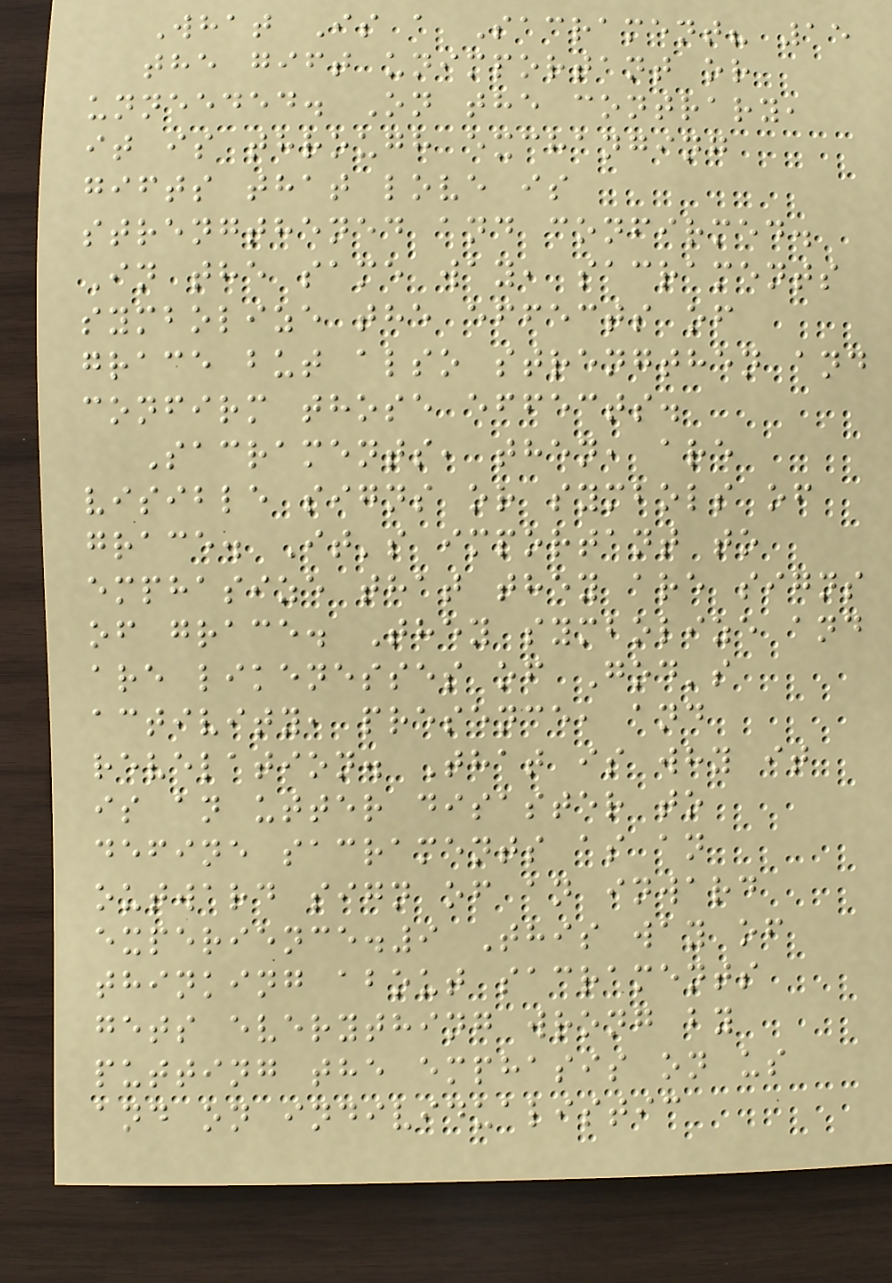What Is a Sacrament? 15
the gift unimportant or
unneeded. On the contrary,
it is through exchanging
gifts that love is
strengthened and confirmed.
In the same way, sacraments
symbolize the effects of
grace but also strengthen and
confirm those effects.
Sacraments, then, are
visible signs or symbols of
grace. It's important to
emphasize that they are signs
of grace. They symbolize and
are likenesses of God's
activity, presence, and
revelation. That is why it
is an utter disaster to
define sacraments as an
outward sign of an inward
experience.9 This way of
thinking about sacraments
gets everything wrong by
putting the emphasis on us
and on individualistic
